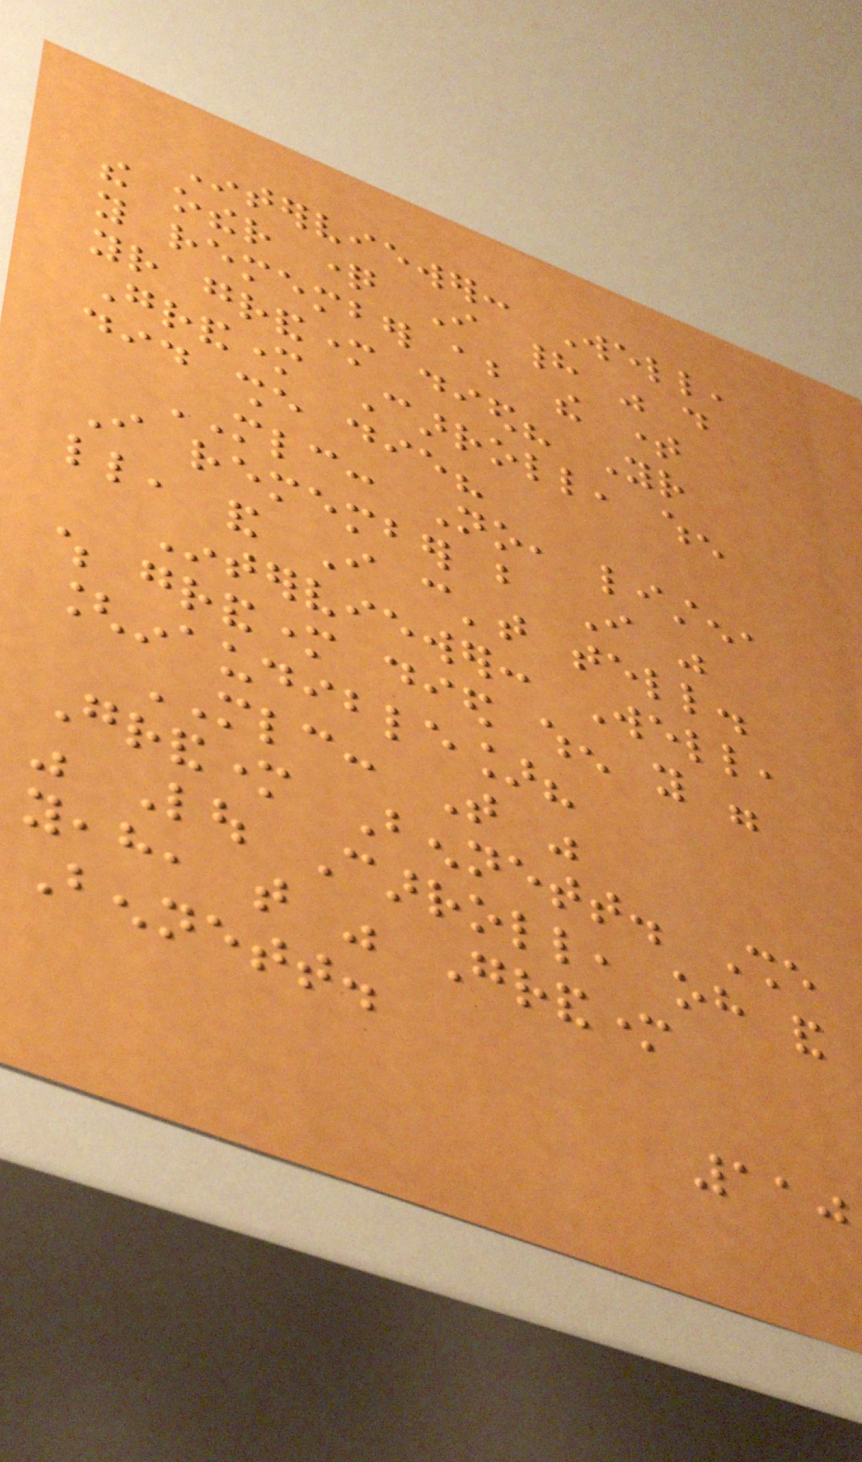Interviewer: Well,
the other question I had was do
you remember about the time
your grandmother died? Your
Grandmother Carroll, when
did she die?
MLC: No, listen,
I remember but I was
little, and I can't tell.
Interviewer: Well,
which grandmother died when you were
[inaudible]?
MLC: That was
Grandmother Bennett. She
was Lou Carroll, oh and
yeah, that was Grandmother
Bennett.
110
